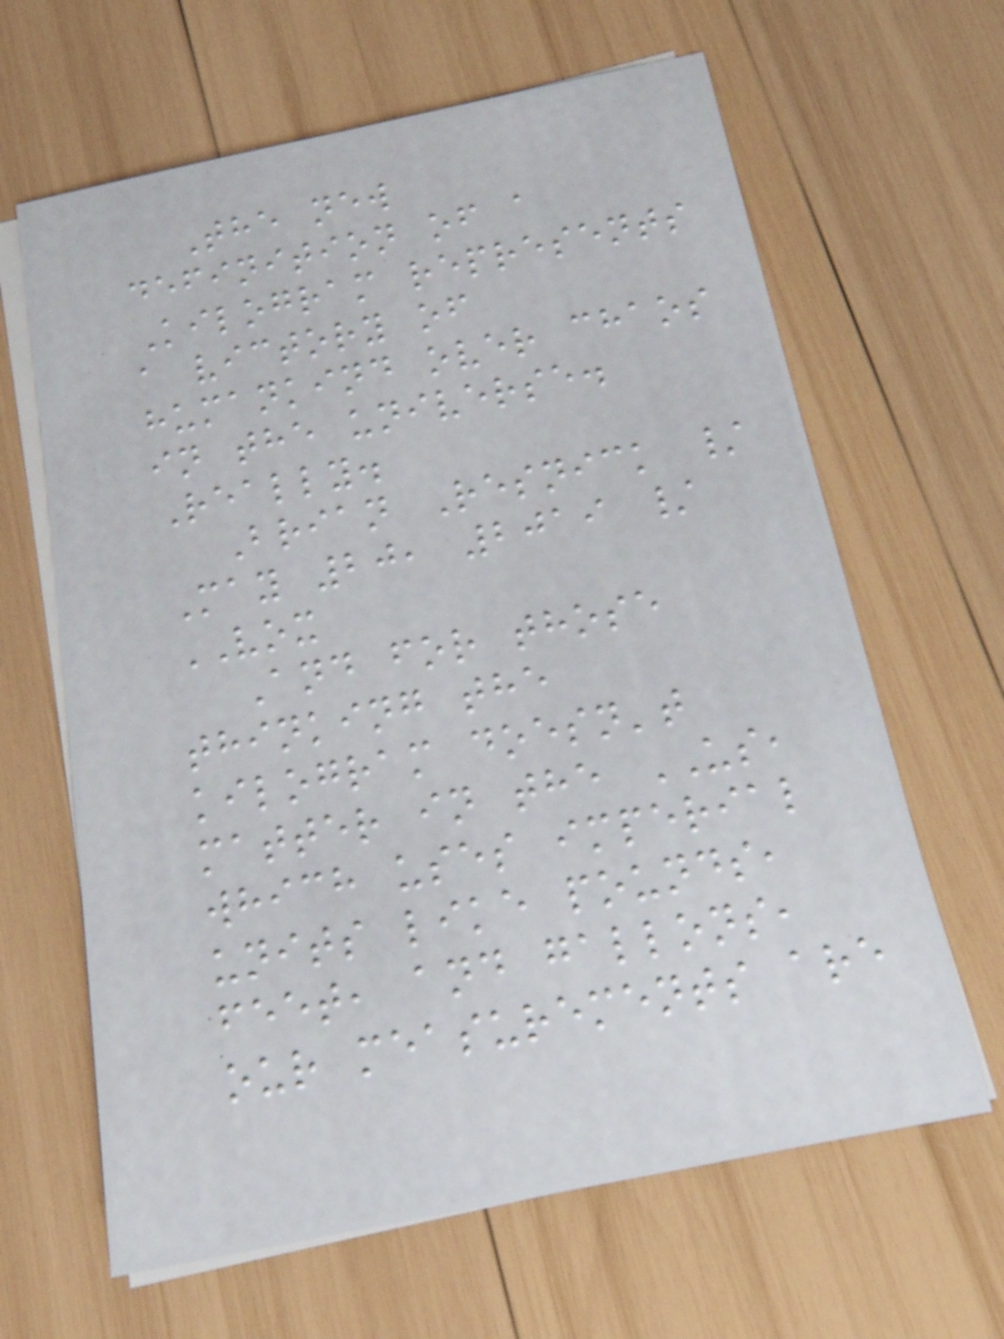The new
definition of a
Kilogram represents
a victory of
humankind over chaos
in the universe.
Really.
Brian Resnick /
May 20, 2019 /
VOX
And for those
thinking the
kilogram doesn't
matter in the US,
which uses imperial
units like pounds,
feet, and gallons,
our measurements are
